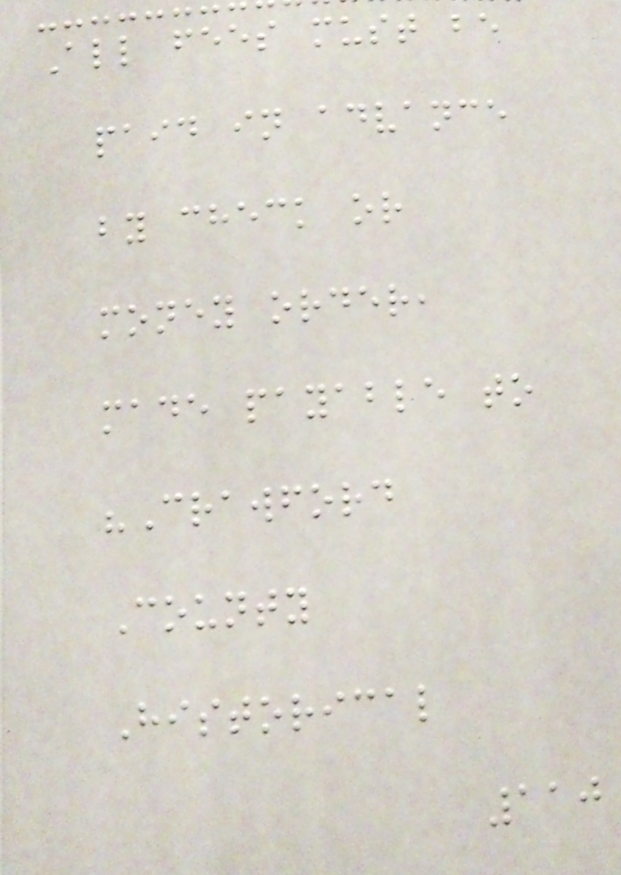All fees must be
paid in advance
by check or
money order,
made payable to
"Crawford
County
Historical
110
